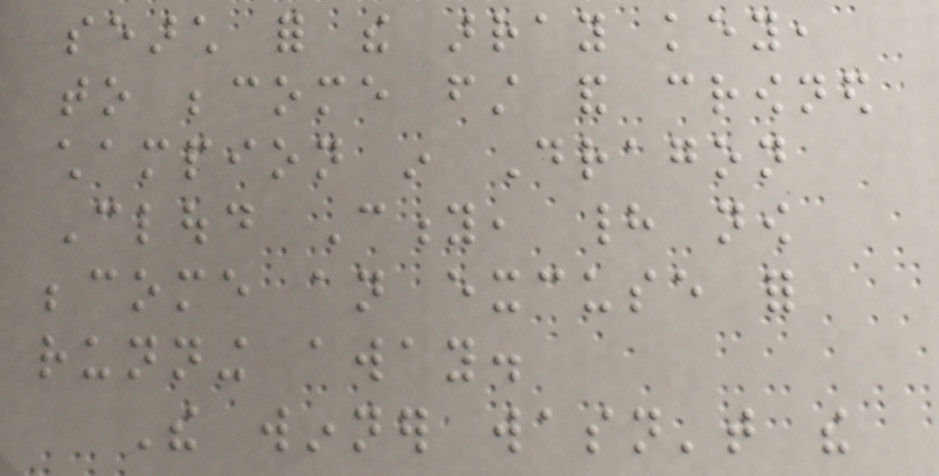search for the array key,
to become first and crowned
champion in Dragon
Cloud City, had now
become an excuse for
running away.
The winner wasn't the
